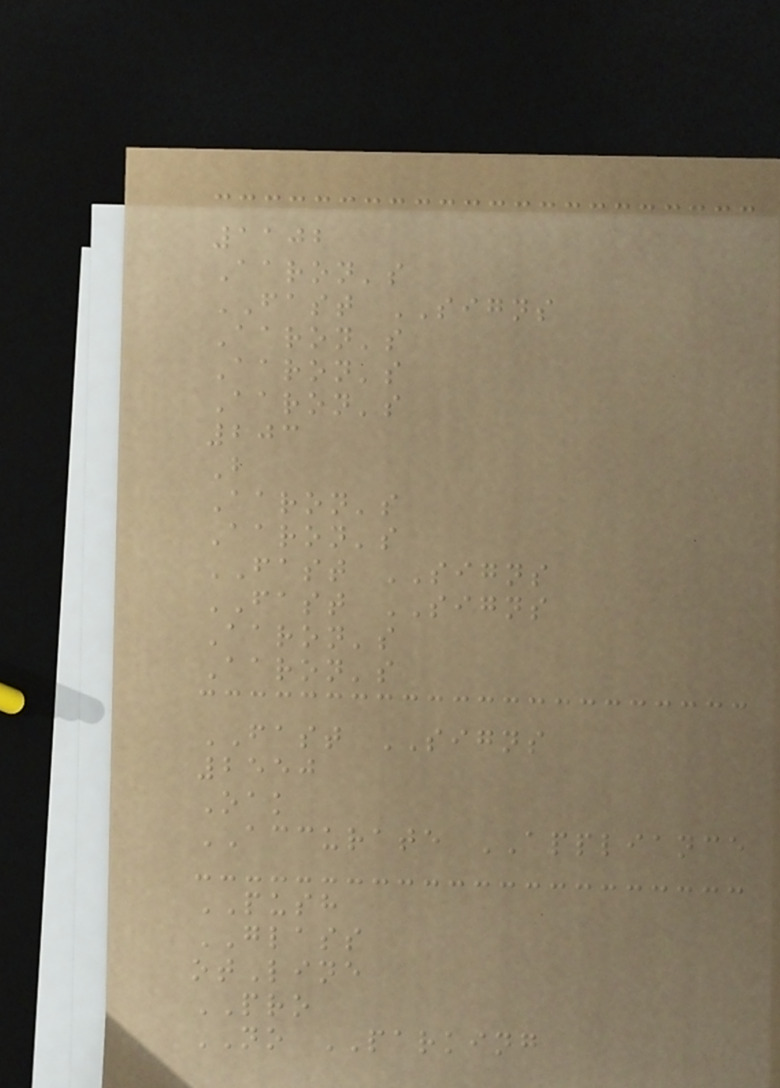1102
Aaron's
FAST SIGNS
Aaron's
Aaron's
Aaron's
203
B
Aaron's
Aaron's
FAST SIGNS
FAST SIGNS
Aaron's
Aaron's
FAST SIGNS
2550
Oak
ACCURATE APPLIANCE
PUSH
GLASS
otLine
PRO
NO PARKING
